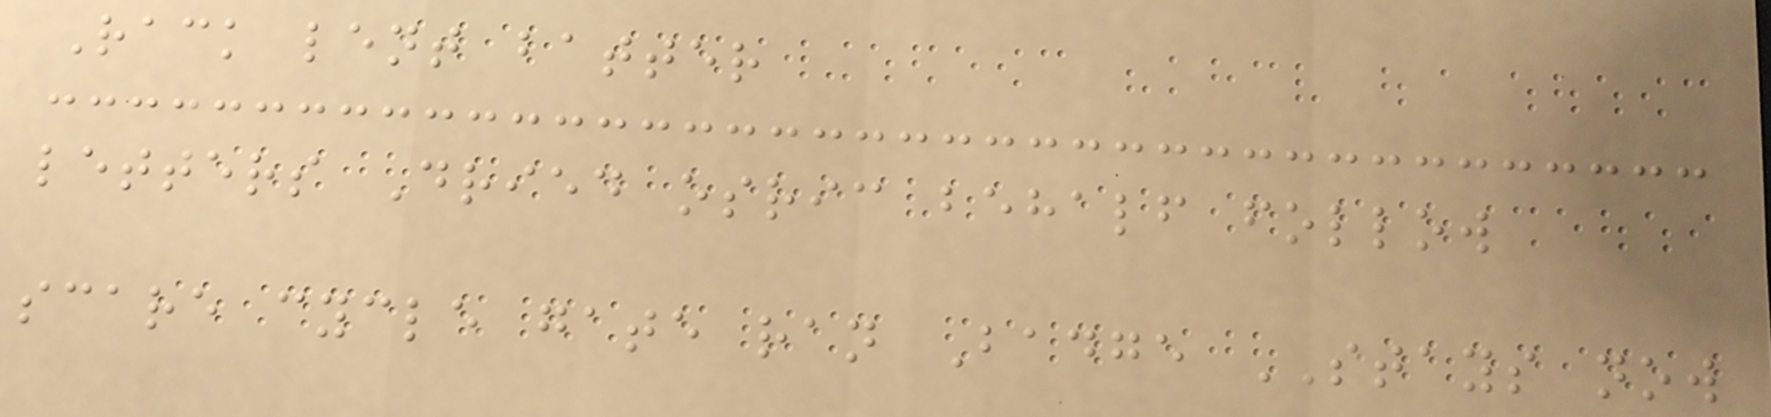Rack lent batter
letters Dried osric behalf follow
scare cycle gate ran Badge STAYS now
